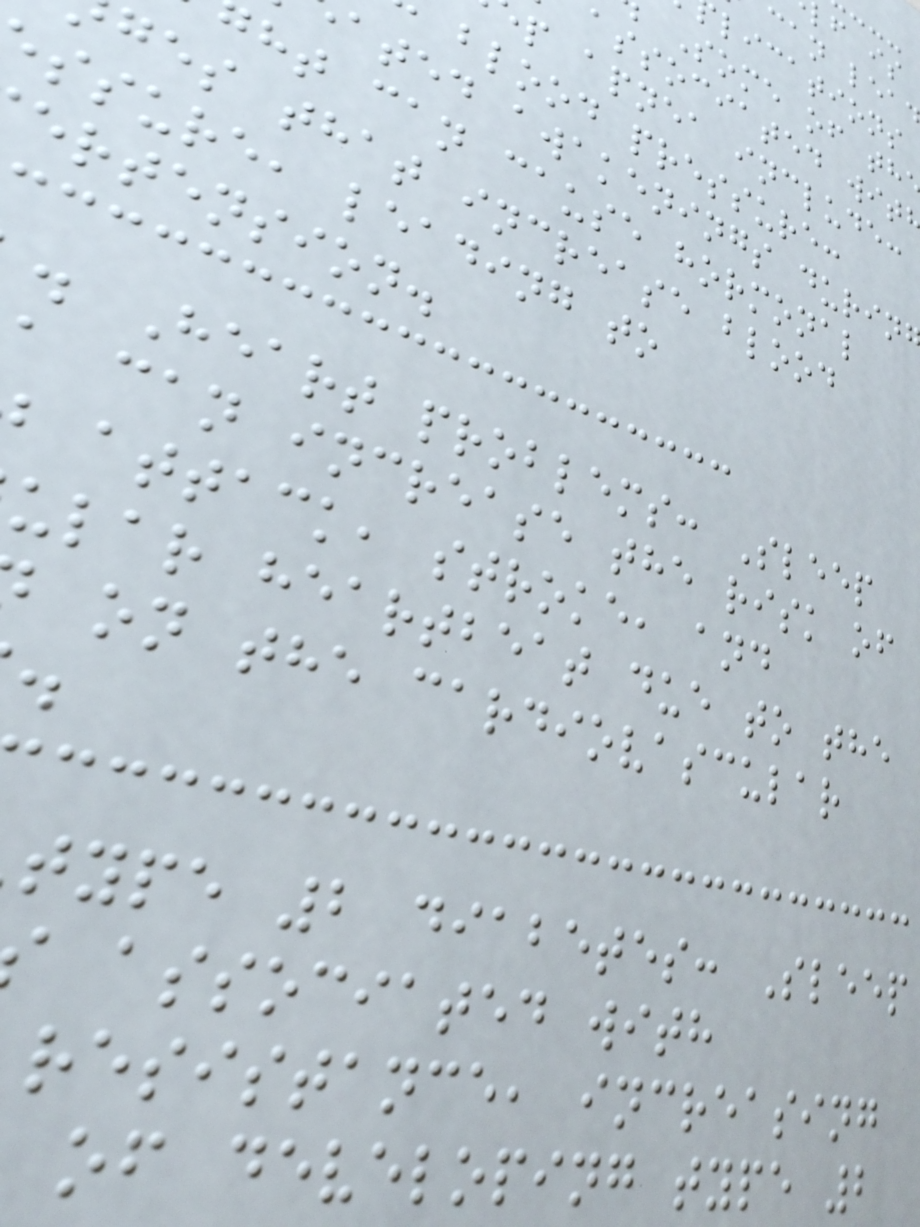lications
Some of th
associated wit
p apnea include:
blood pressure:
ated awakenings durin
ht can cause hormonal
ges that increase blood
ssure, leading to
ertension.
. Heart problems: Sleep
a can increase the risk of
attack, stroke, and
ular heartbeat due to the
on the cardiovascular
type 2 diabetes: Sleep
associated with
resistance, increasing
of developing type 2
